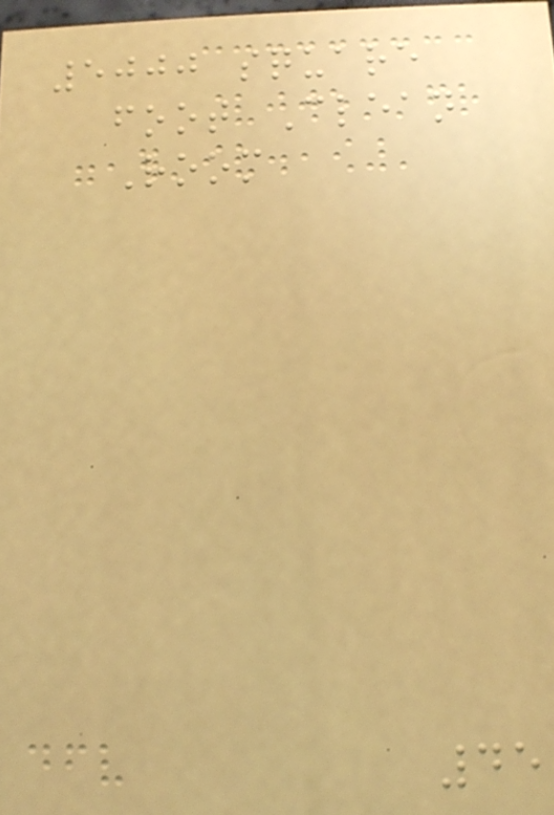5000 square
foot Clean
Room
45
